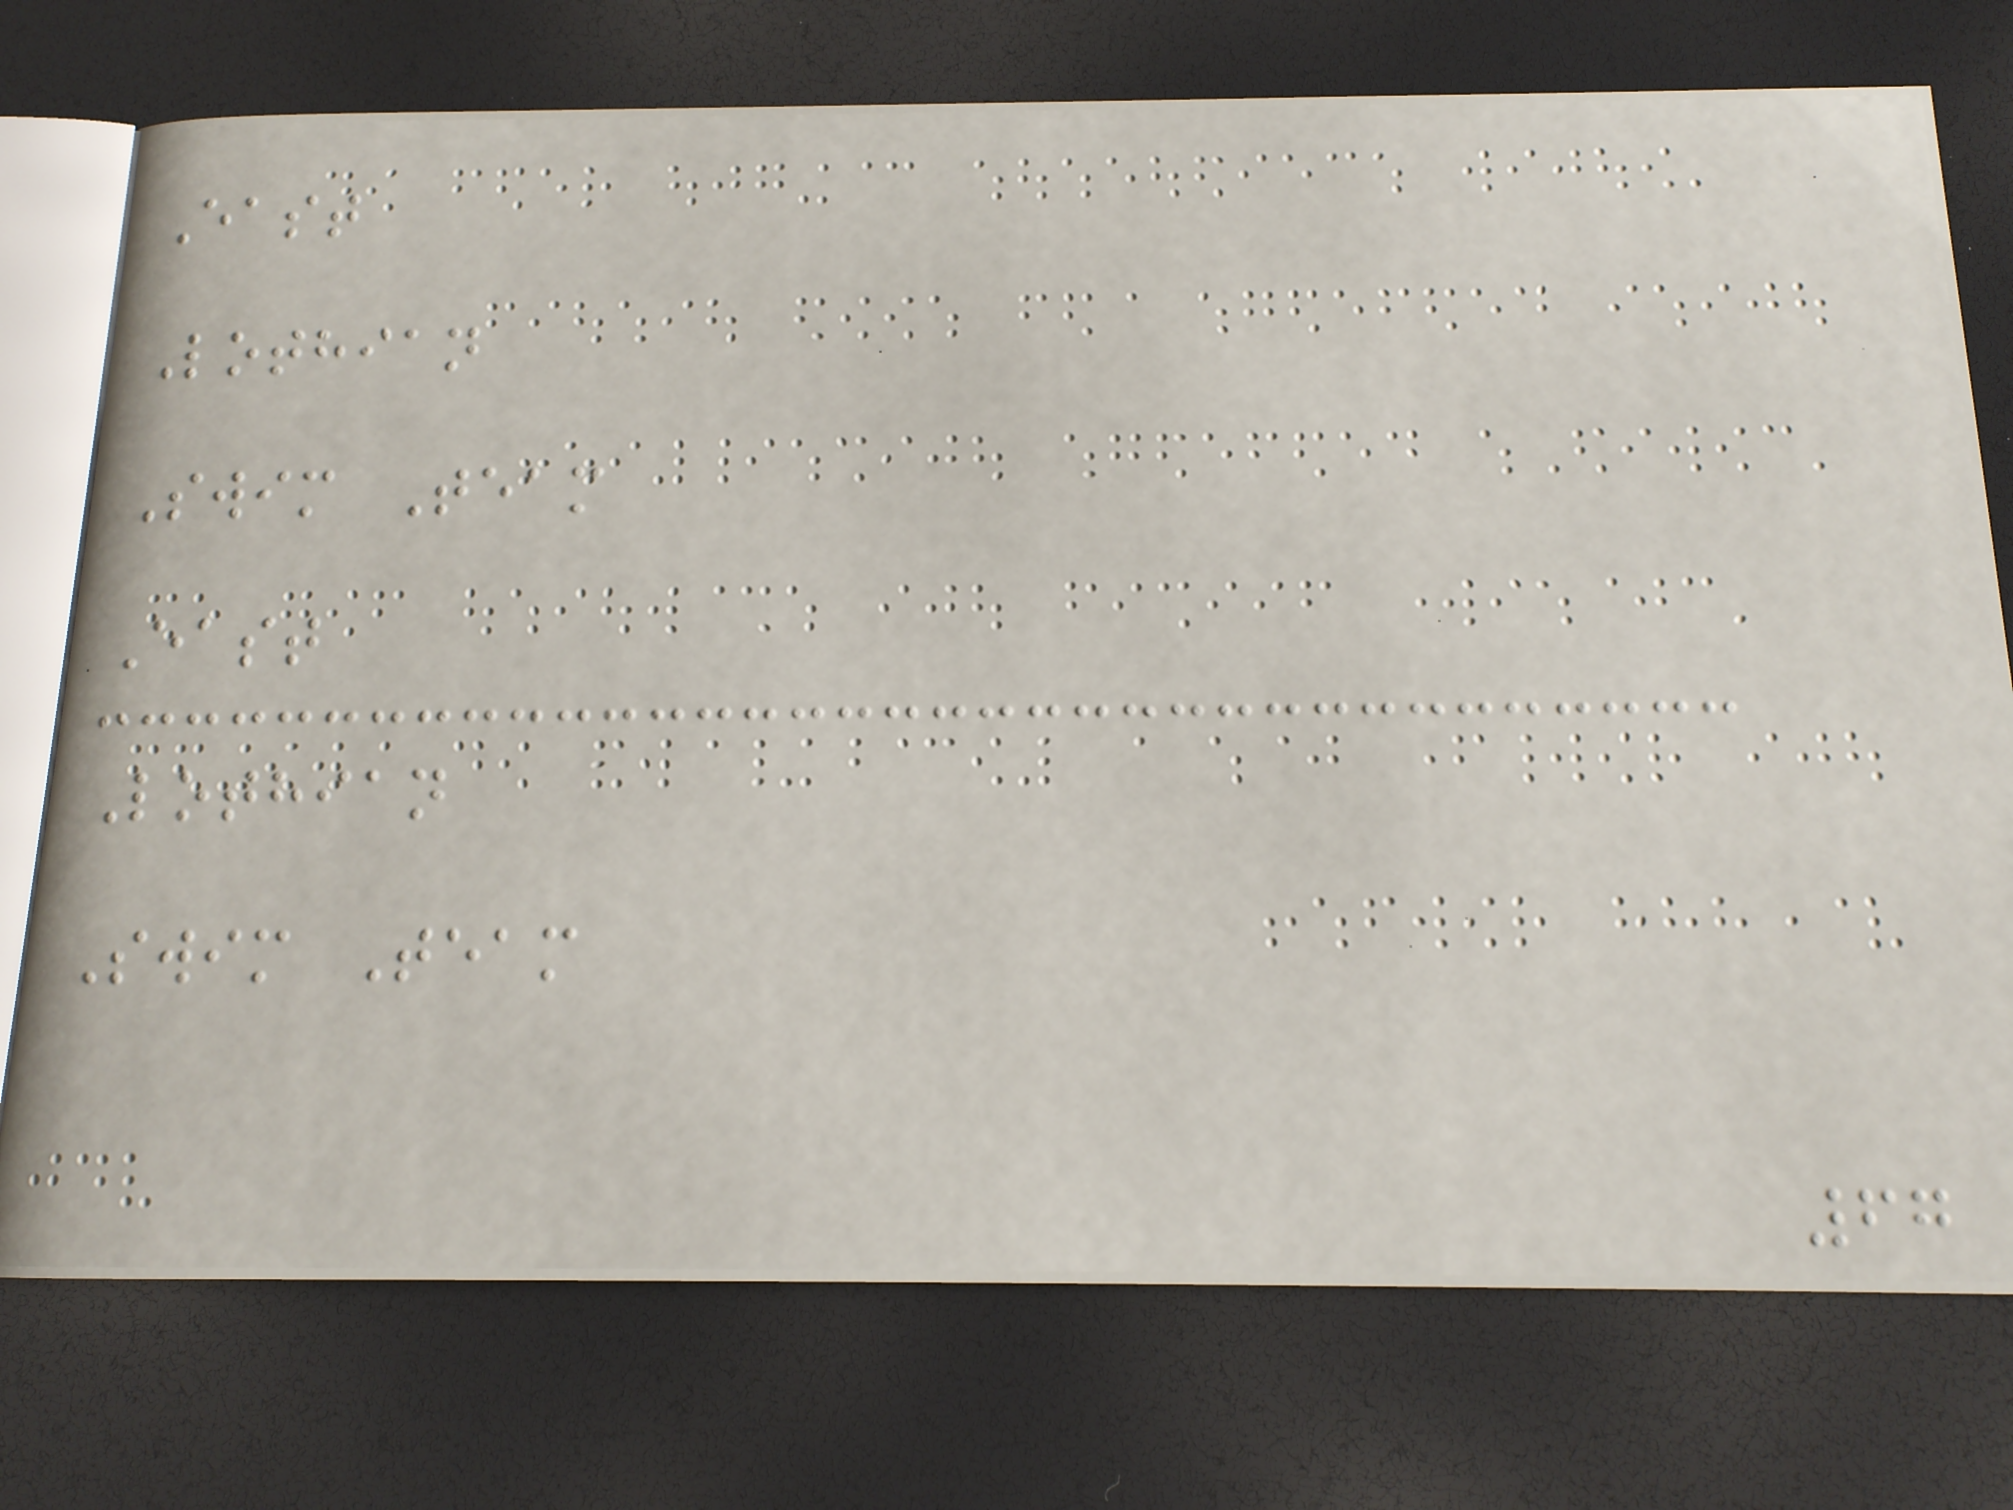East
Lothian
Swim Team
East
Lothian
Swim Team
67
